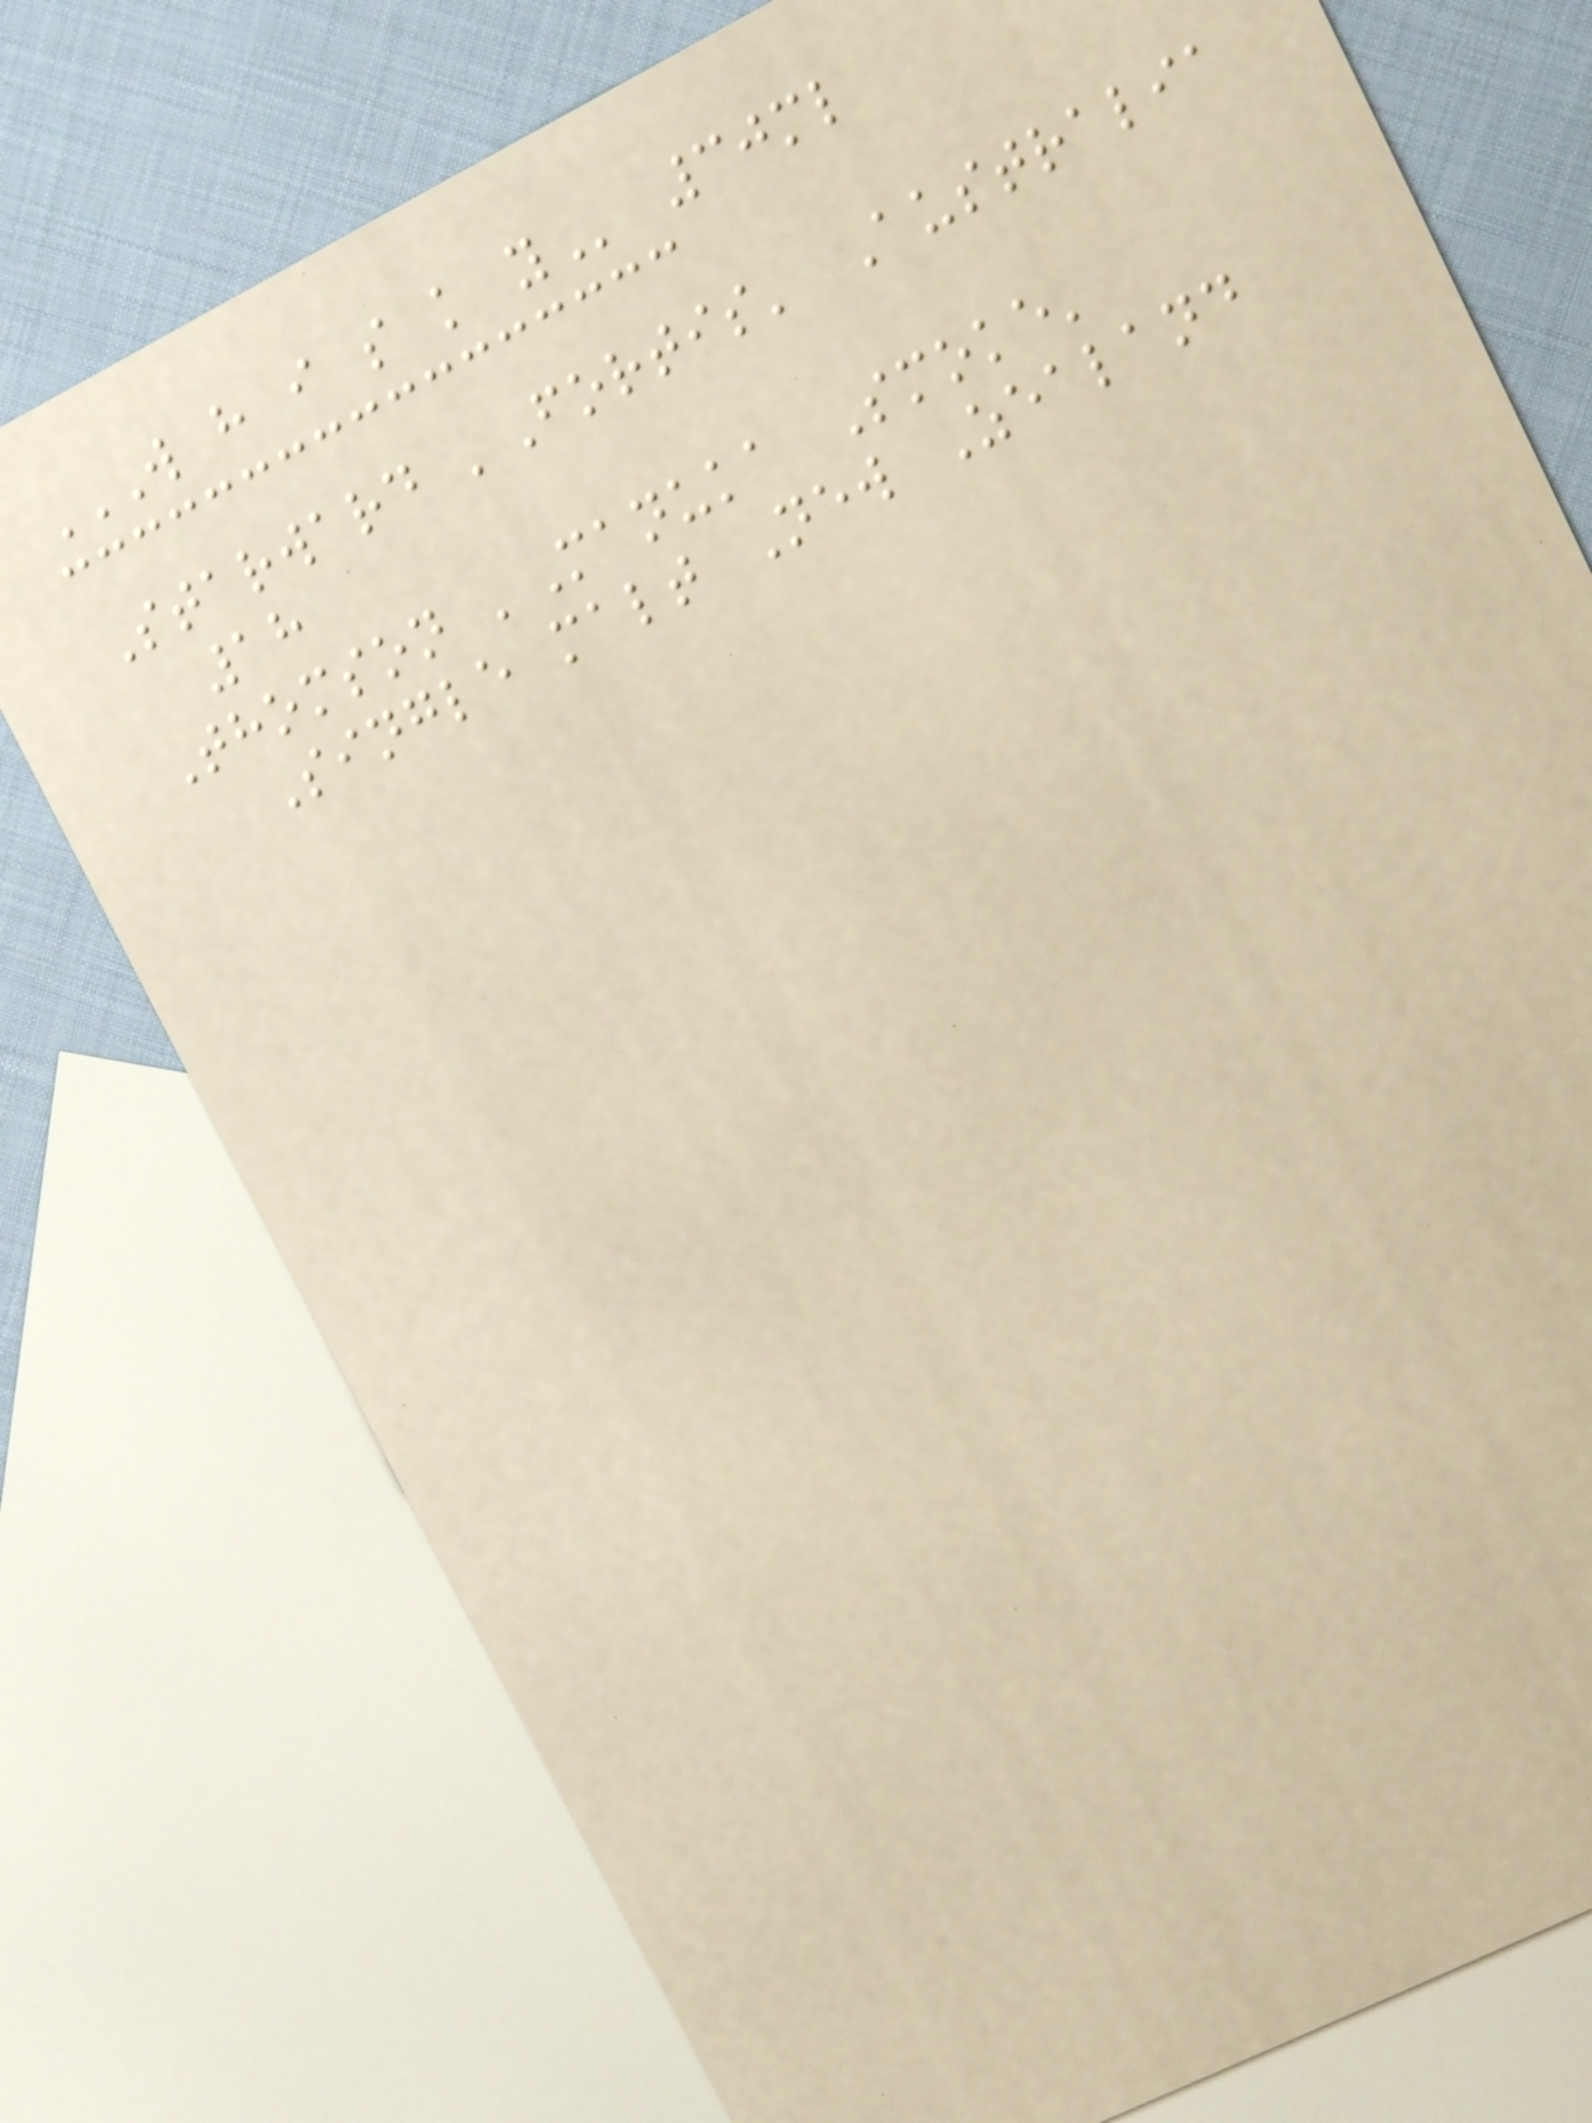W H I S K Y 30ml
Starward 'Fortis' Australia
18
Thomson 'Manuka Smoke'
Single malt New Zealand
